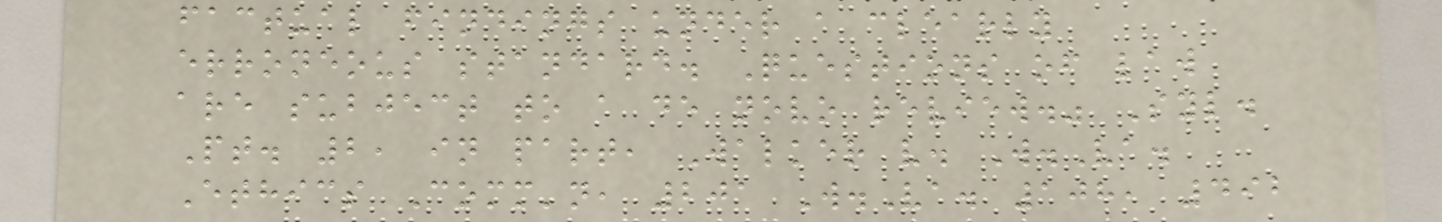factual findings under a clearly
erroneous standard. Questions of law
are subject to a de novo review." Syl.
Pt. 2, in part, Walker v. W.Va.
Ethics Comm'n, 201 W.Va. 108, 492
